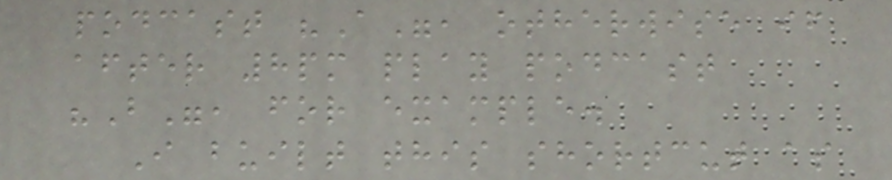podcast "A", otherwise if
after 8pm play podcast
"B", for example.
I built this shortcut as
